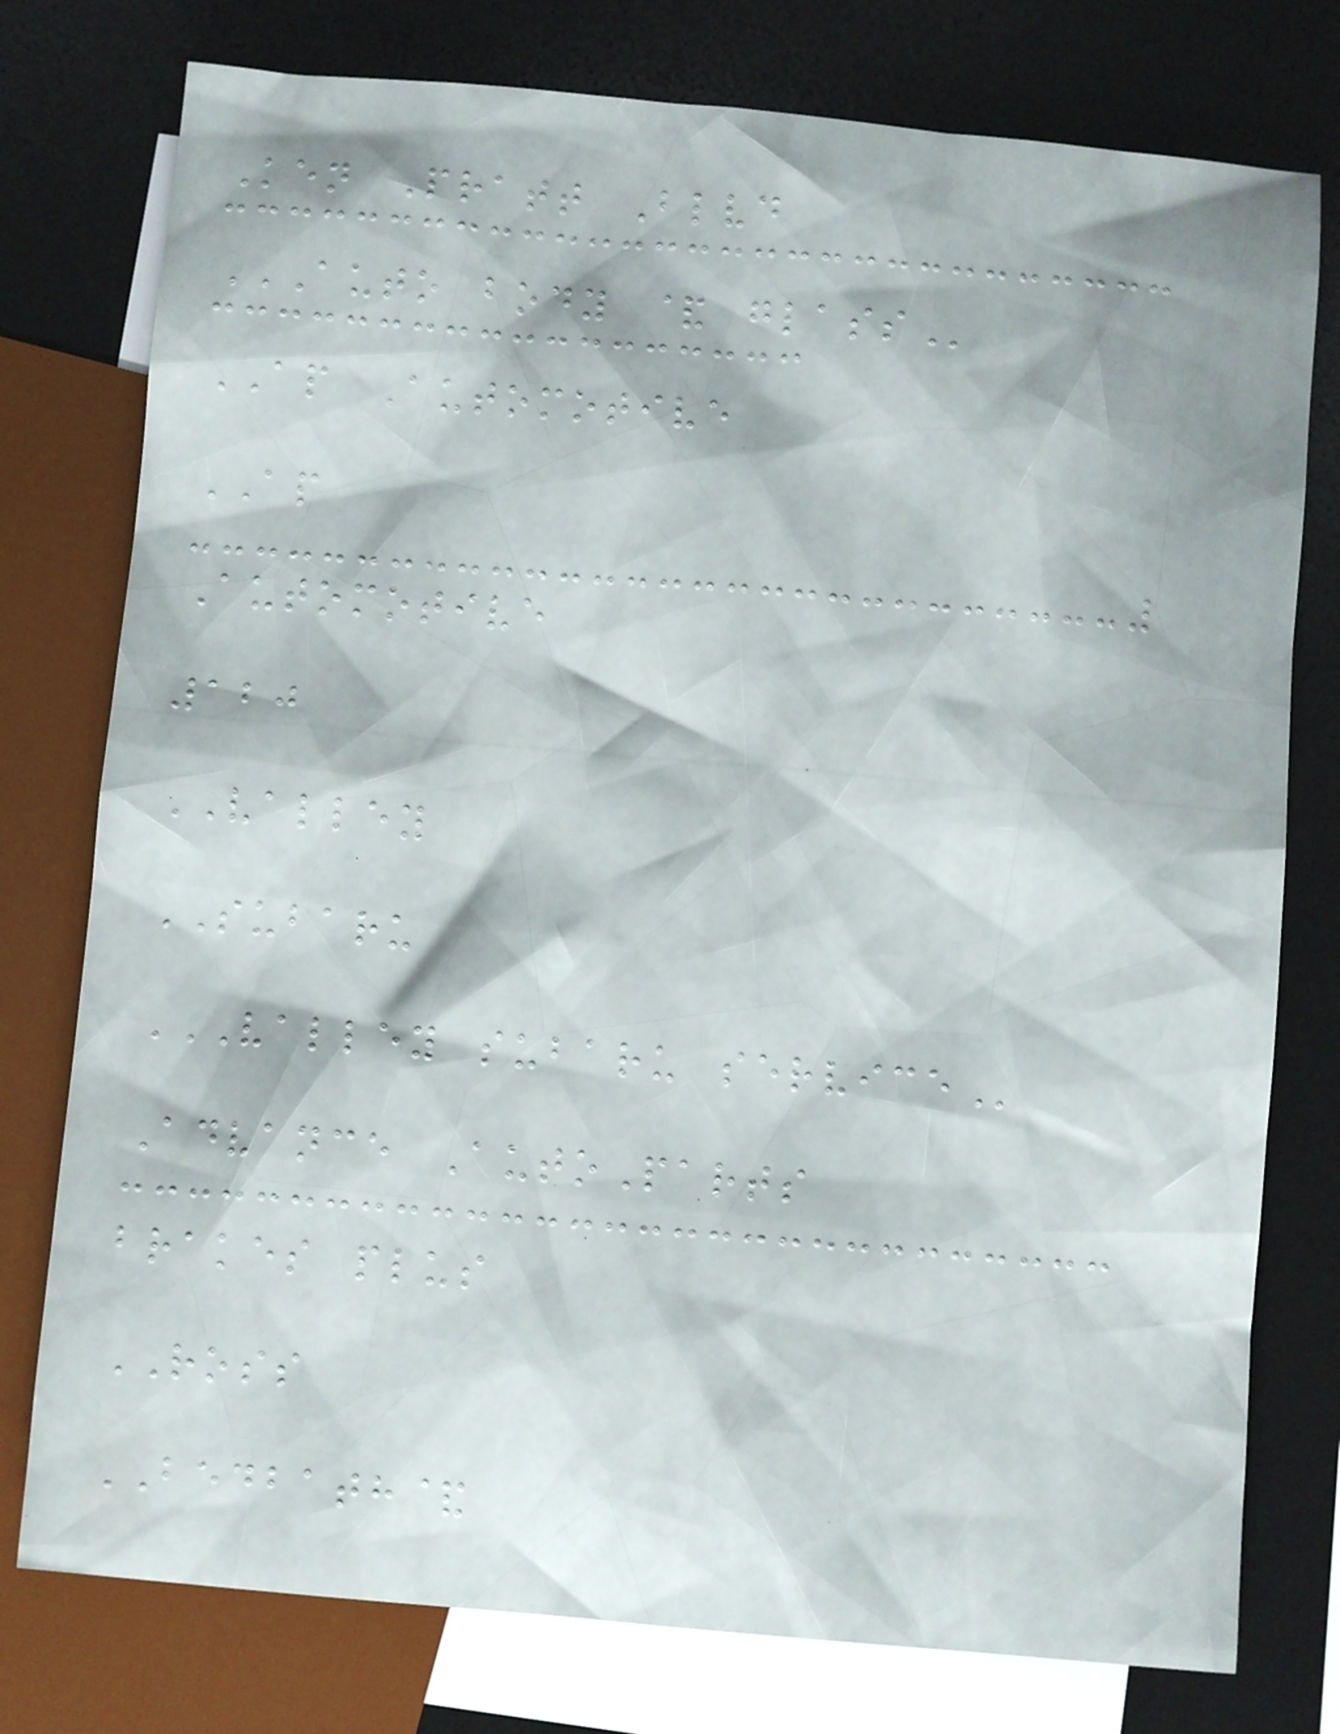Ken Pratt Blvd
AUTO BODY & GLASS
AP Automotive
AP
Automotive
120
VALLEY
SUBARU
VALLEY SUBARU SERVICE
Advance AutoParts
brakes plus
ROSS
BEDBATH&
